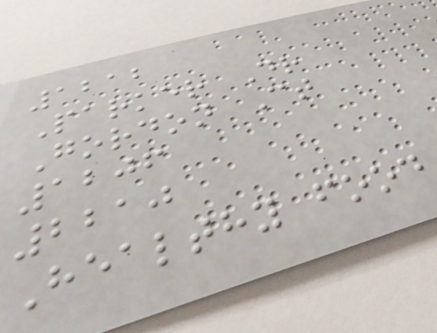1212
Parker Dr
Gordon Ct
1206
2210
Healthy food
